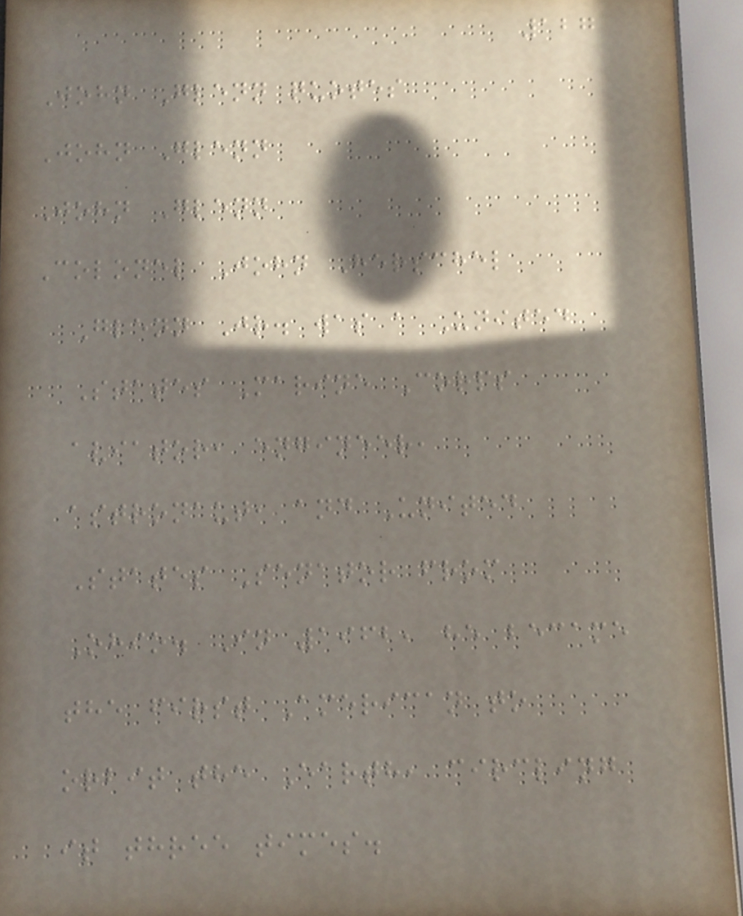127
John Glenn quotes
John Glenn
John Glenn
Colonel John Herschel
Glenn Jr. was a United
States Marine Corps
aviator, engineer,
astronaut, and United
States Senator from
Ohio. In 1962, he became
the first American to
orbit the Earth, circling
it three times.
